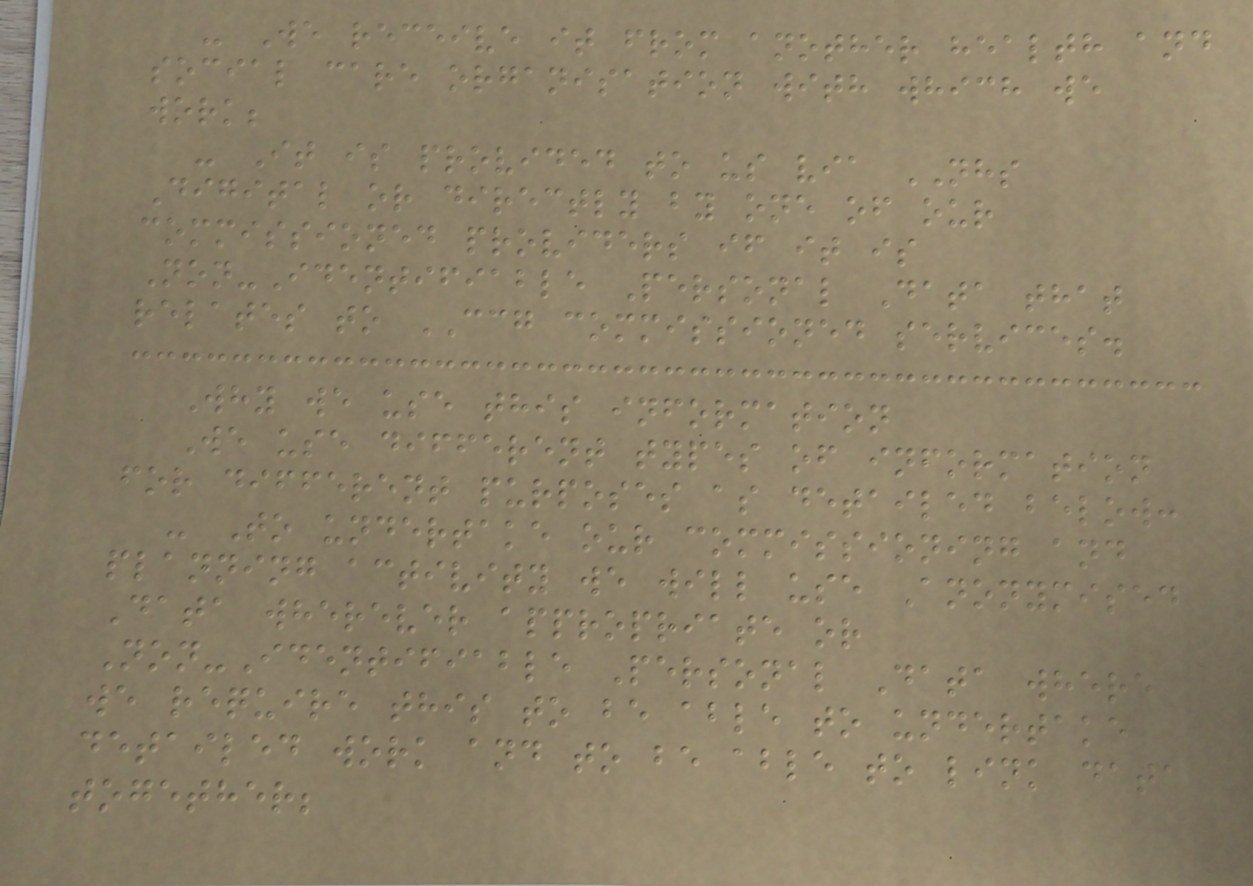- We receive it from another health and
social care organisation with which we
work;
- It is provided to us via NHS
Digital or directly by one of our
commissioned providers if it is
Non-Identifiable Personal Data that
relates to CCG commissioned services.
Why we use this information
We use different types of information
for different purposes as detailed below:
- To undertake our commissioning and
planning activity we will use Anonymised
Data wherever appropriate or
Non-Identifiable Personal Data where
we require this to be able to undertake
detailed work and to be able to link data
together;
